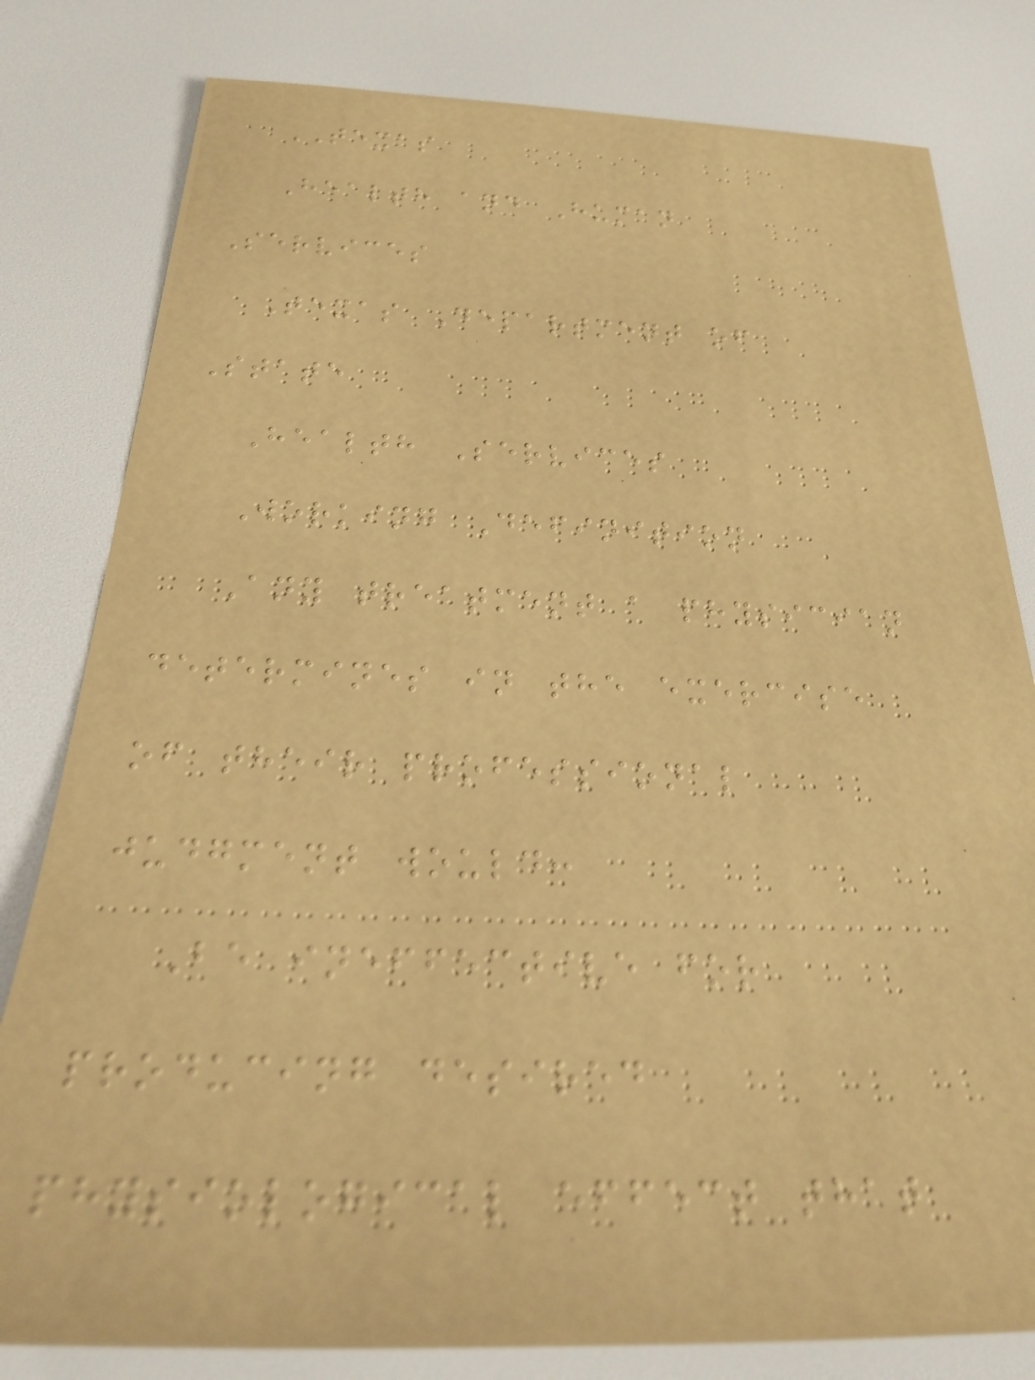TEXAS
Health and Human
Services
Texas Department of
State
Health Services
Working Definition
Any treatment a physician
determines in the exercise
of their professional
judgment would:
Be ineffective for
producing desired
physiological effect that
